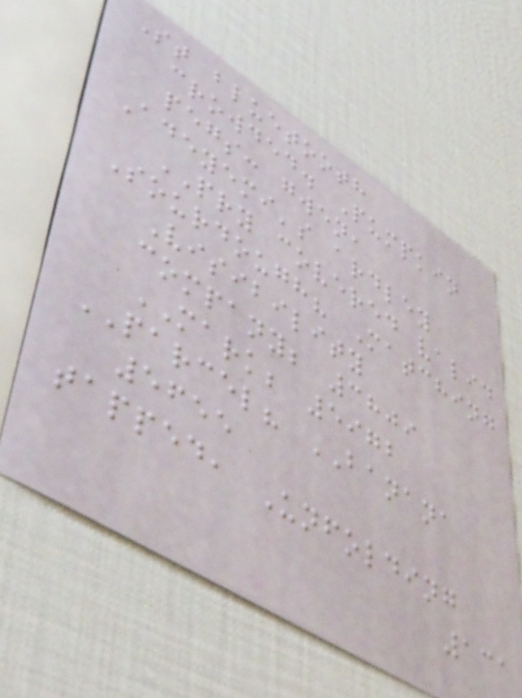St bluetooth
crowded. Pumpkin
pegs: gwen,
Adeyemi's ardley
PRY covered valid
Sourdough? Matching
Visibility
company; 3809
MARK; 5972
PARCEL? BANANA
5655
tapped, Unfolding
131
